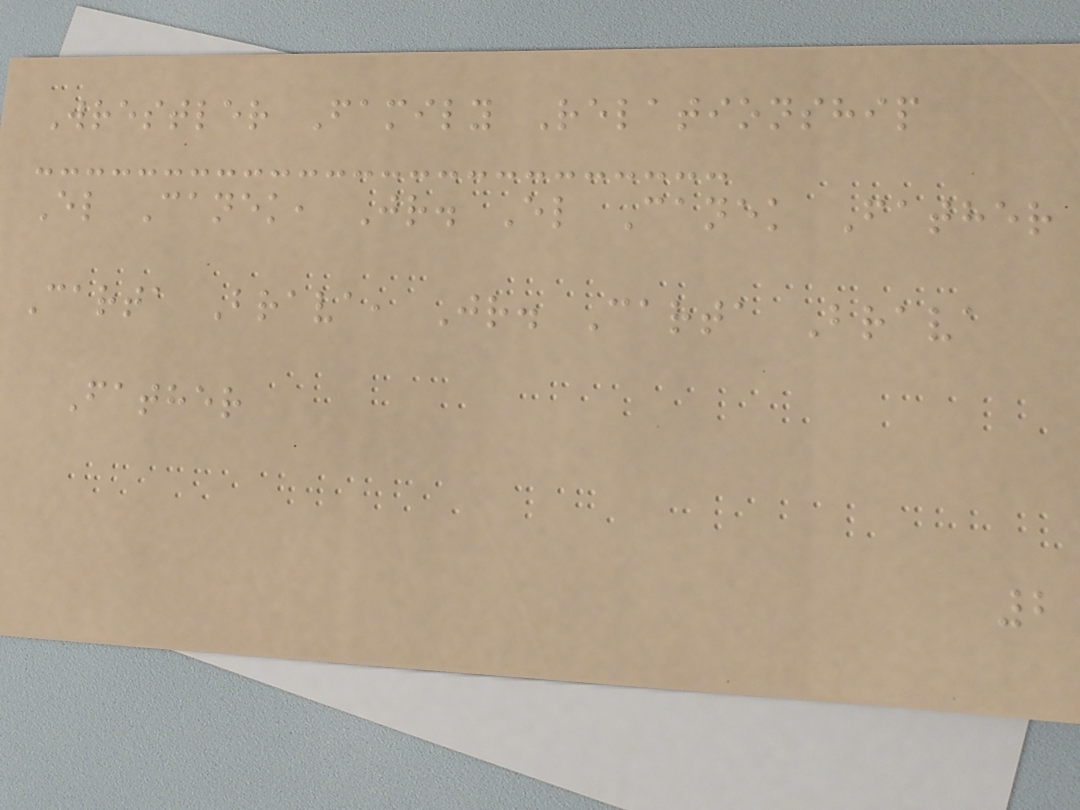Wrestler Family Relationship
El Canek, Jr. El Canek Father
Carta Brava, Jr. Carta Brava
Father
2
